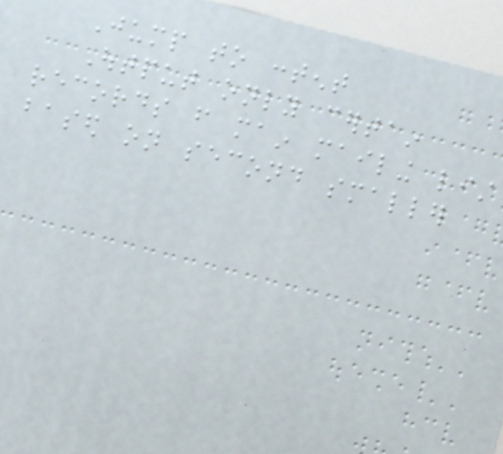Jump to content
Output only certain
records from main mailing list
based on second smaller
